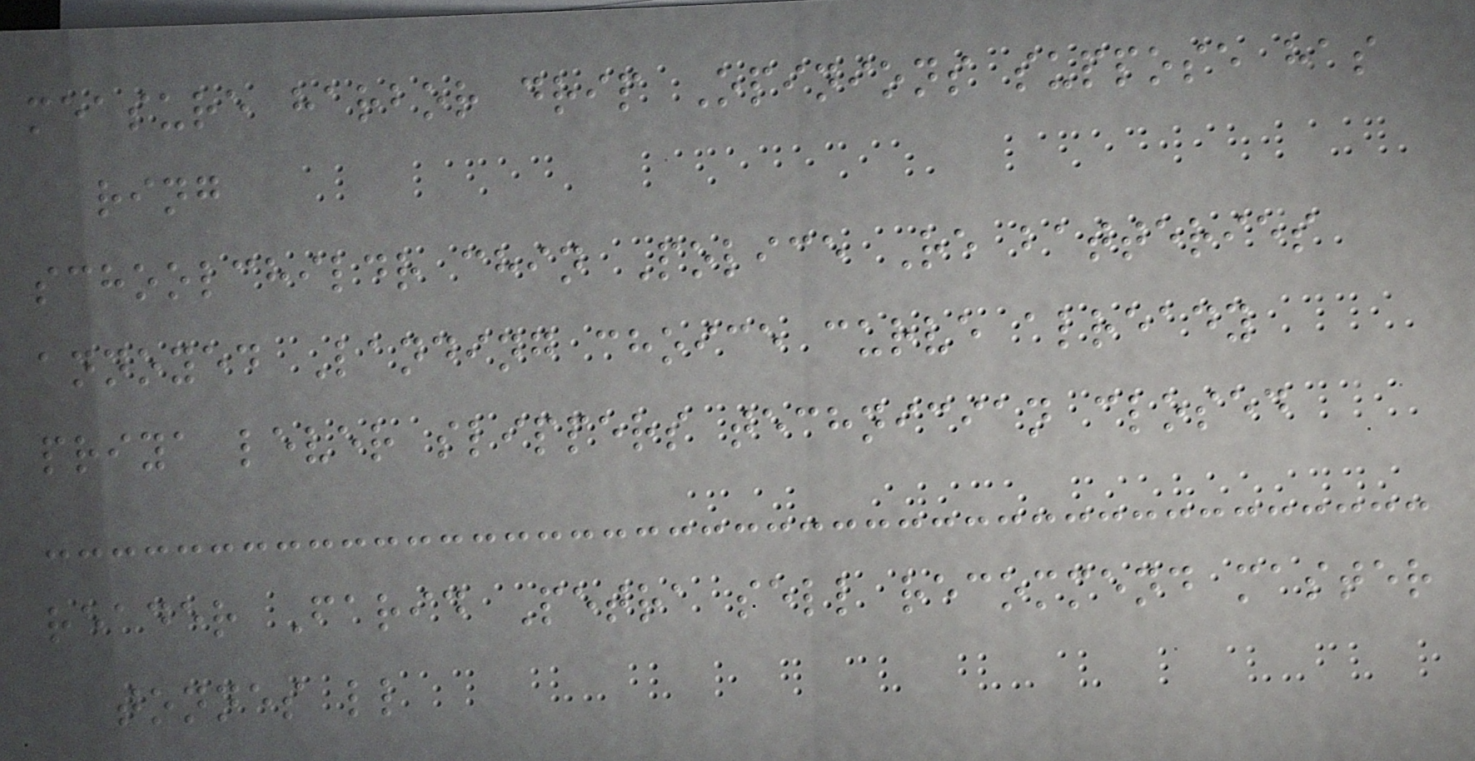measure harbor drip Opinions suppose has
ring
schoolchildr chin Police Re batteries
annoyed Landing choice curve already
priya lever slippers technician closed
reader Farid Petra sell recommend master
tonnes ll
